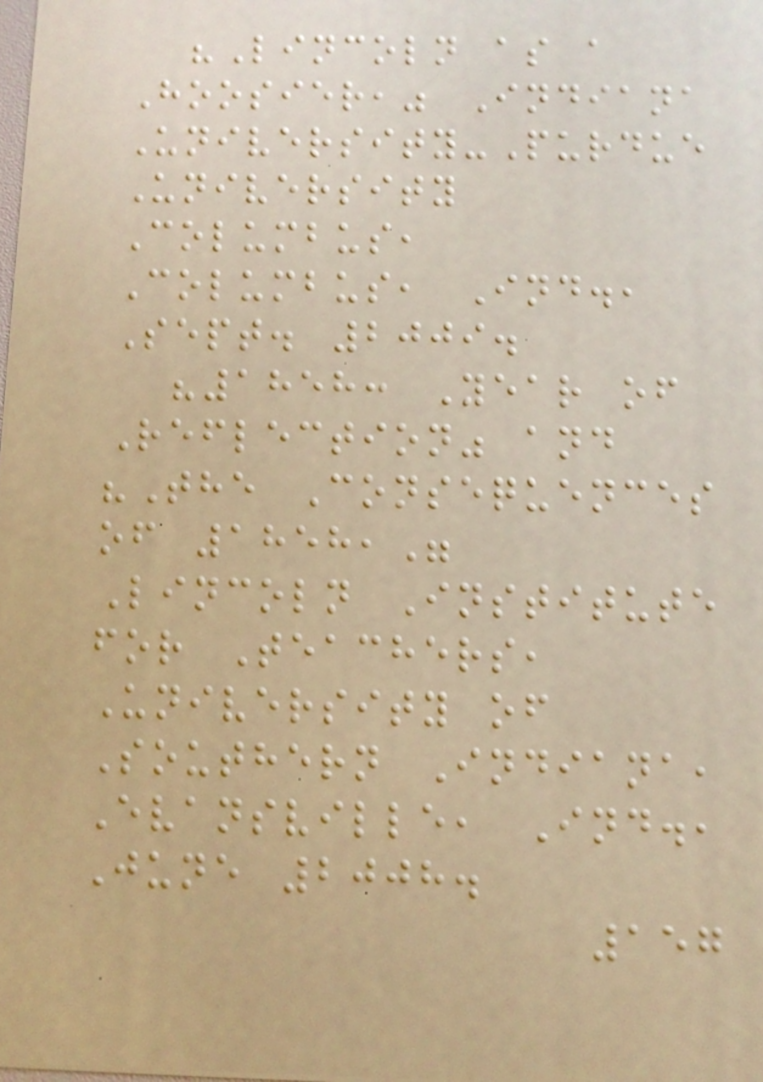"Lincoln as a
Hoosier," Indiana
University-Purdue
University
Columbus,
Columbus, Ind.,
Sept. 2009.
"1858: Year of
Reflection" and
"The Consequences
of 1858,"
Lincoln Institute
for Teachers,
University of
Southern Indiana,
Evansville, Ind.,
June 2008.
157
